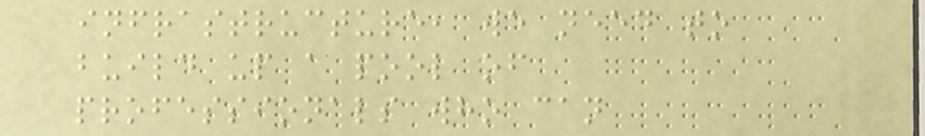infrastructure, we need to
build up a pool of
professionals who can
